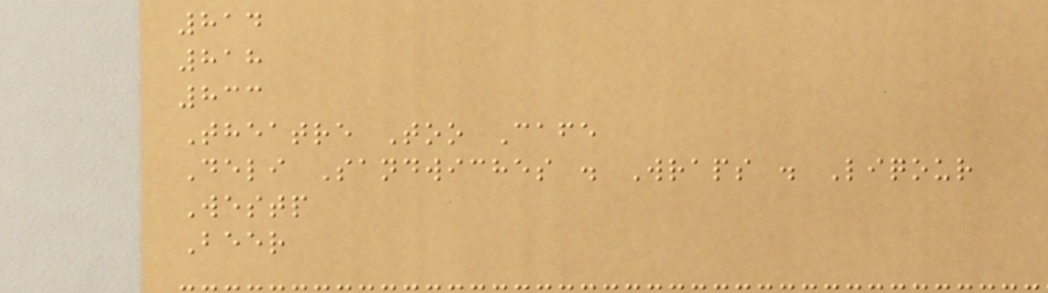814
818
833
Theatre Too Cafe
Deli Sandwiches . Wraps . Liqour
Westp
Beer
